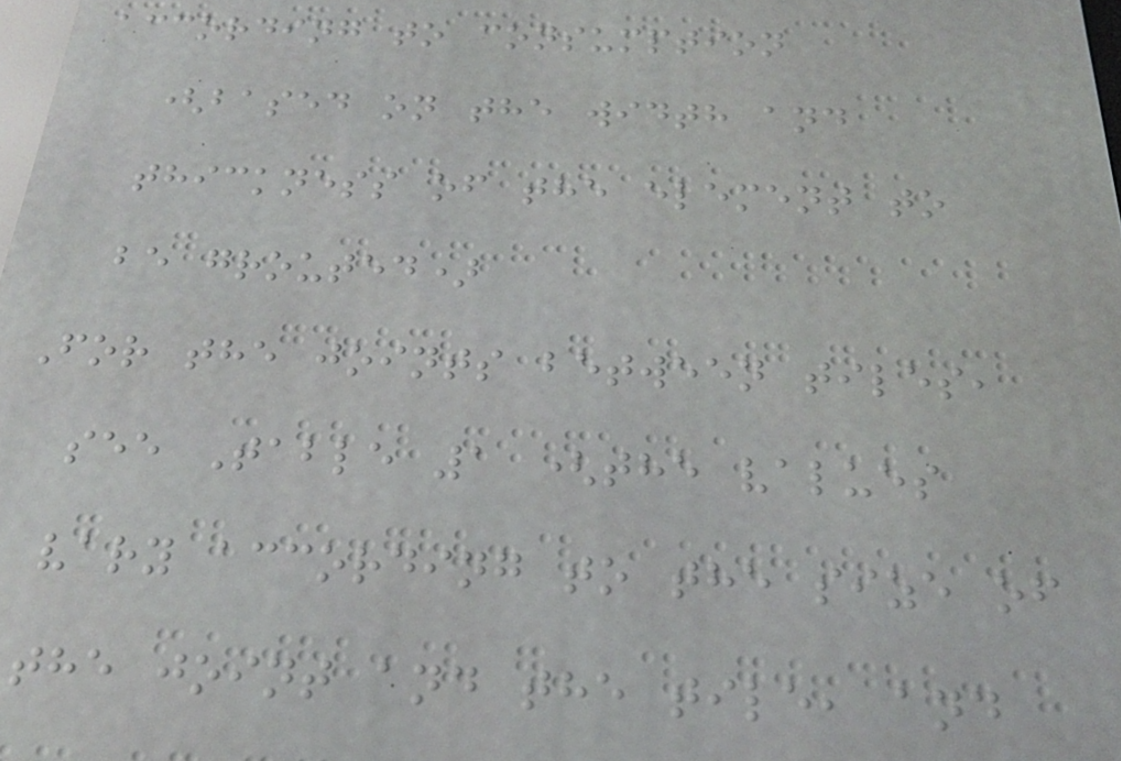according to consumption
(based on the width and
thickness of the element to
be grouted)
For the joints between tiles,
see Table 1 (the values
vary according to the size of
the joint and the tile, and
